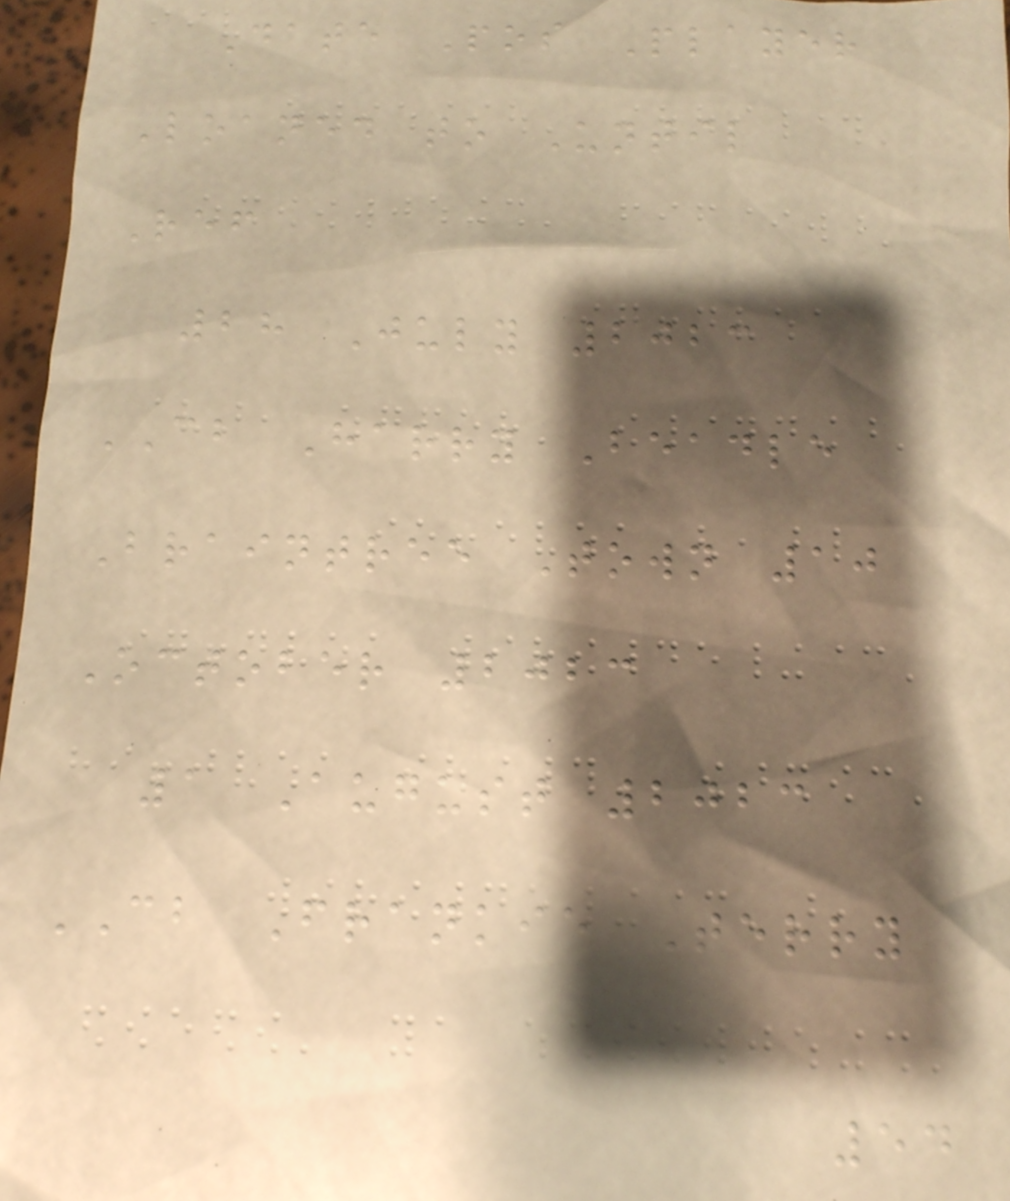Date Pos Player
Loaned to Until
Ref
28 July 2023
CB Harry Beadle
Braintree Town 10
October 2023
1 August 2023
CB Frankie Terry
54
